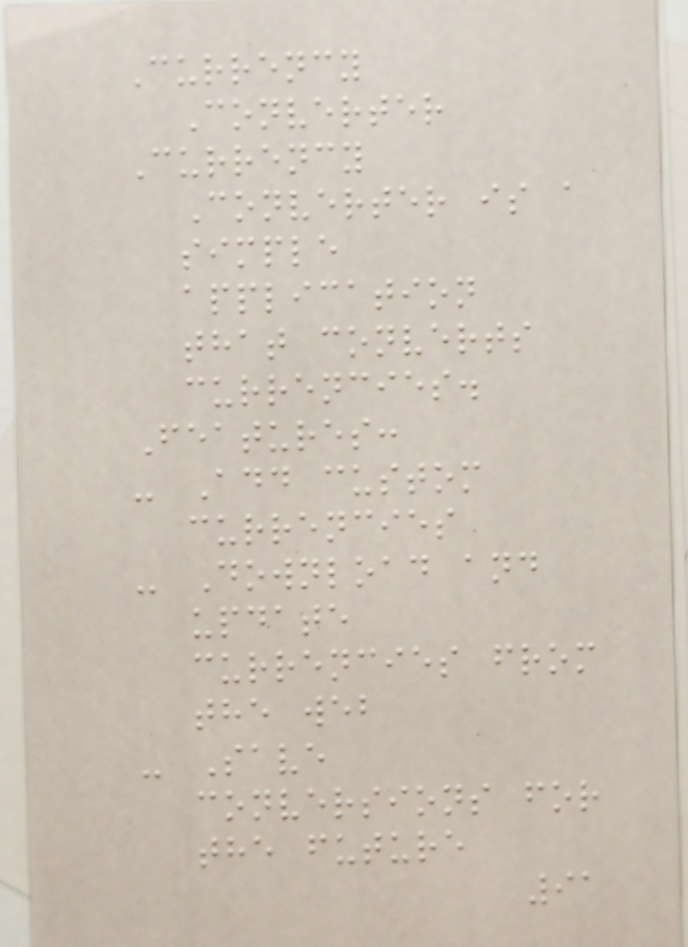Currency
Converter
Currency
Converter is a
simple
application
that converts
currencies.
Features:
- Add custom
currencies
- Download and
update
currencies from
the web
- Save
conversions for
the future
91
